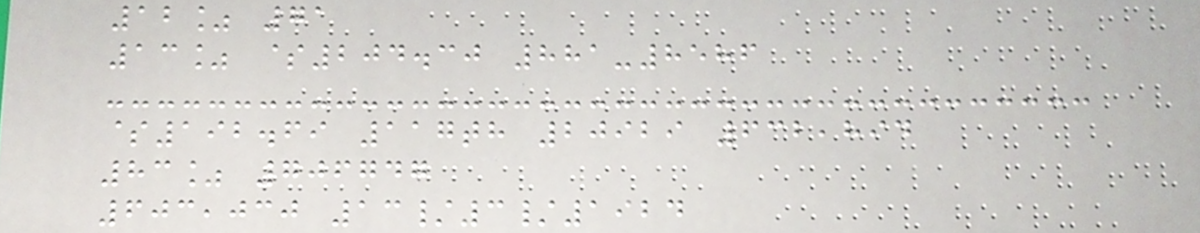12% 71
13% $204.30 881-8586
$192.69 117th 20929 632,894
83% 706747
603,030 13/3/1924
